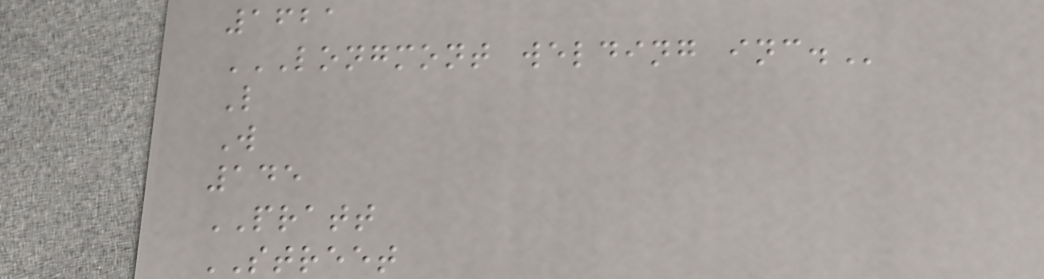1621
LONGMONT WELDING INC.
L
W
145
PRATT
STREET
